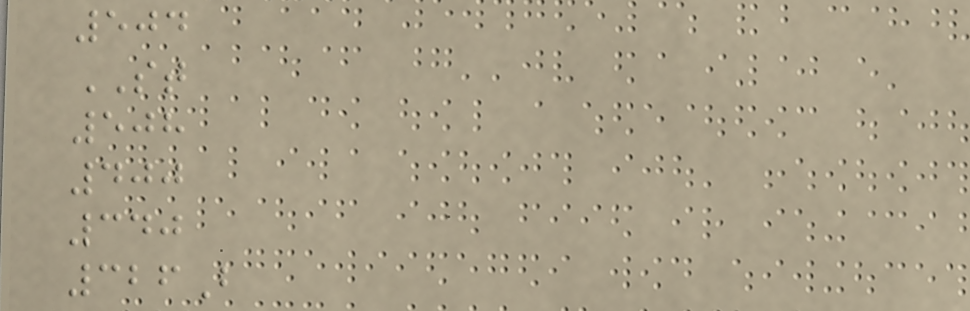504
ST
508
400
340
326B
